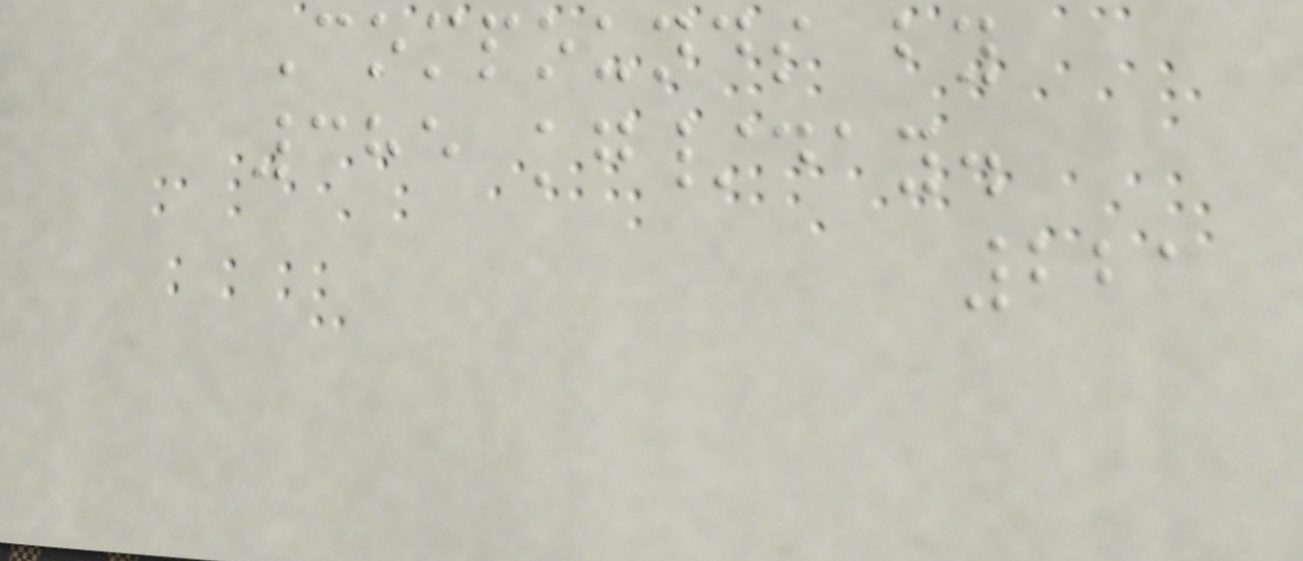Compounds by
385 kg/day.
221
